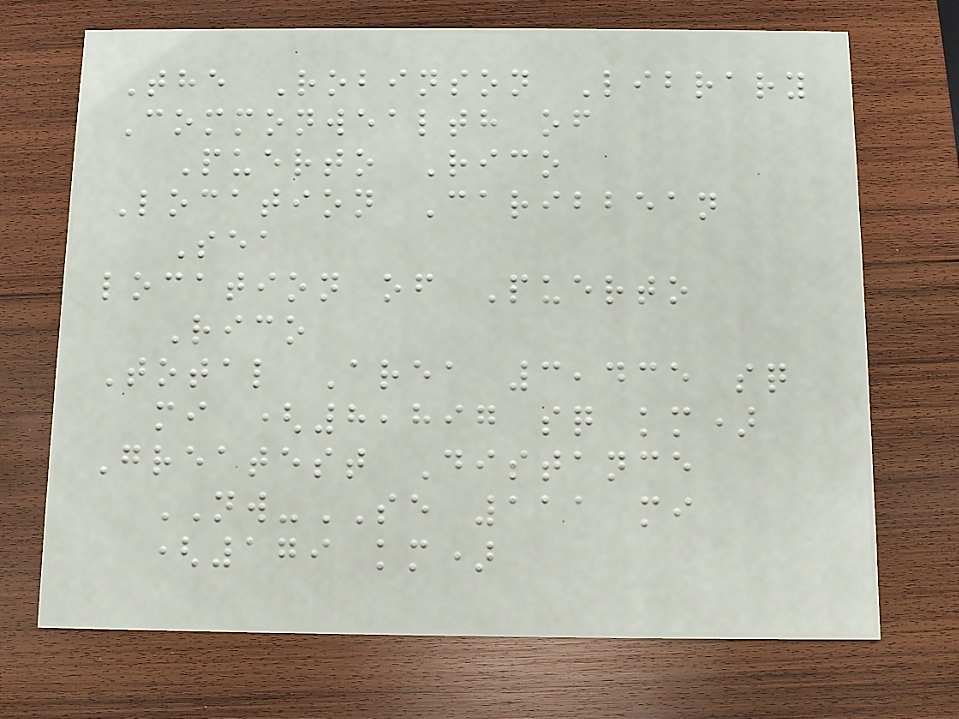The Robinson Library
Commonwealth of
Puerto Rico
Location Caribbean
Sea
location of Puerto
Rico
Total Area 3,435 sq
mi (8,897 sq km)
Greatest Distance
NW-SE 111 mi
(179 km)
